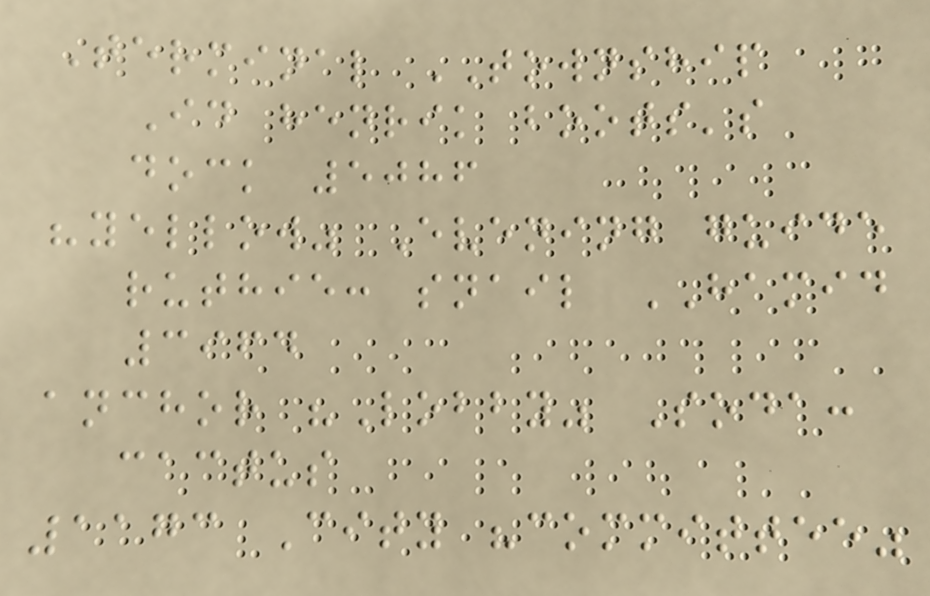Terminal TOWNSHIP
Id henrik boots's
dock 5086
"yellow" Evening guide
ruthie: snail HAMID
3964
anchor "Lobby" Soda:
cactus
1173 City "committee"
